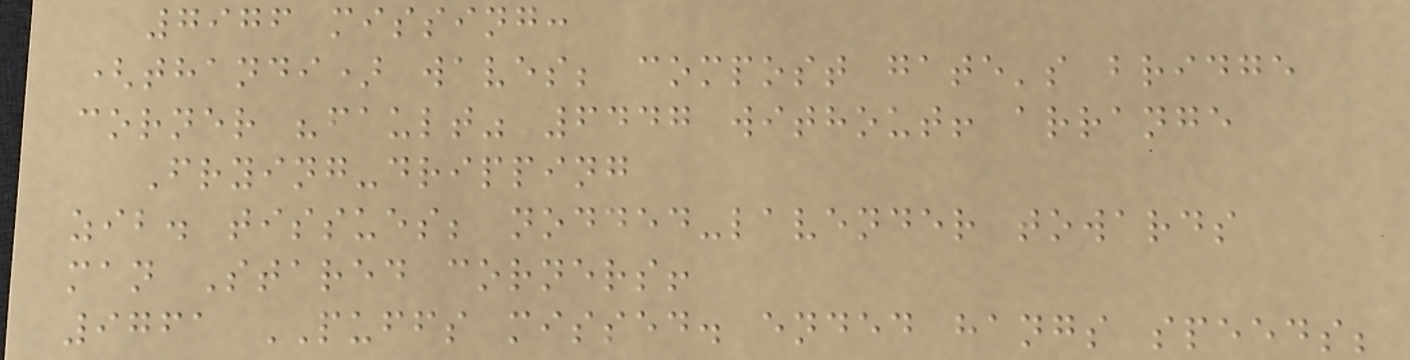7976 missing:
(thandi) waves; compost gate's bridge
corner "fault" 6447 without! arrange
Frying-dripping
zib. tissues; nodded-lavender towards
man Stared corners!
9761 PUFFS missed. ended hangs speeds;
